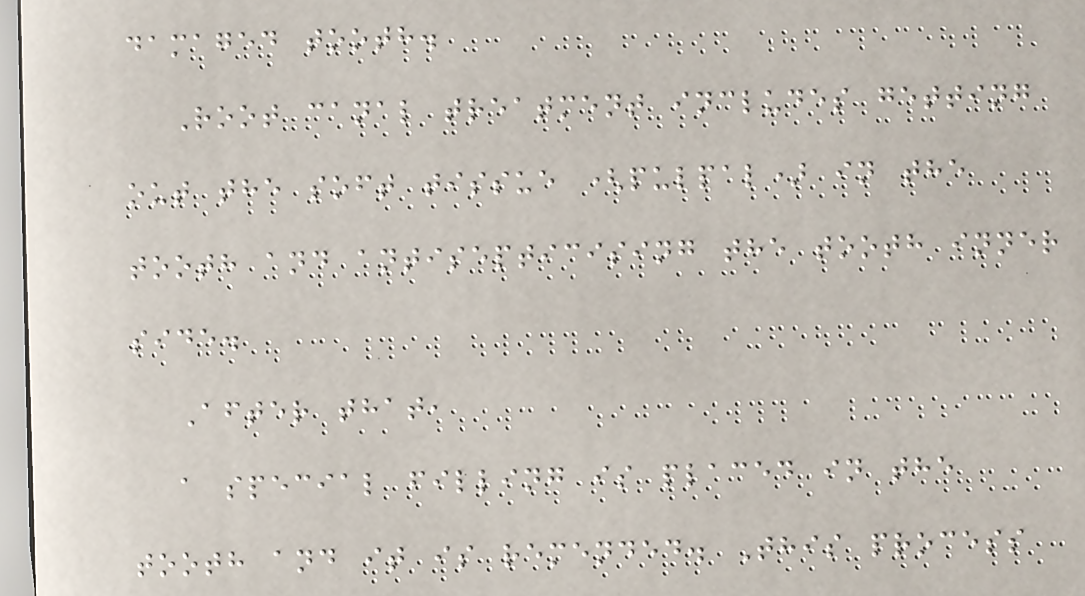damaged tooth.
Root canal treatment includes getting
out the soft tissue (pulpal) in the
tooth and antisepticising the tooth inner
side.
After that,
a special filling is placed in the
tooth and it is remended. This process
